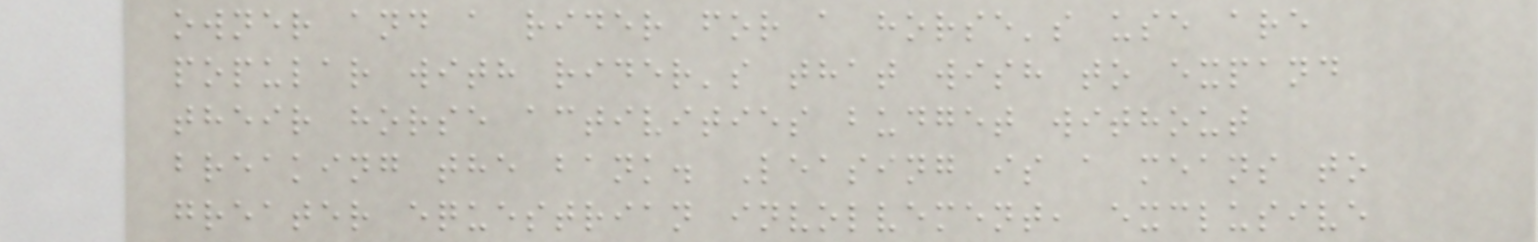owner and a rider for a horse's use are
popular with rider's that wish to expand
their horse activities budget without
breaking the bank. Leasing is a means to
greater equestrian involvement, exclusive
